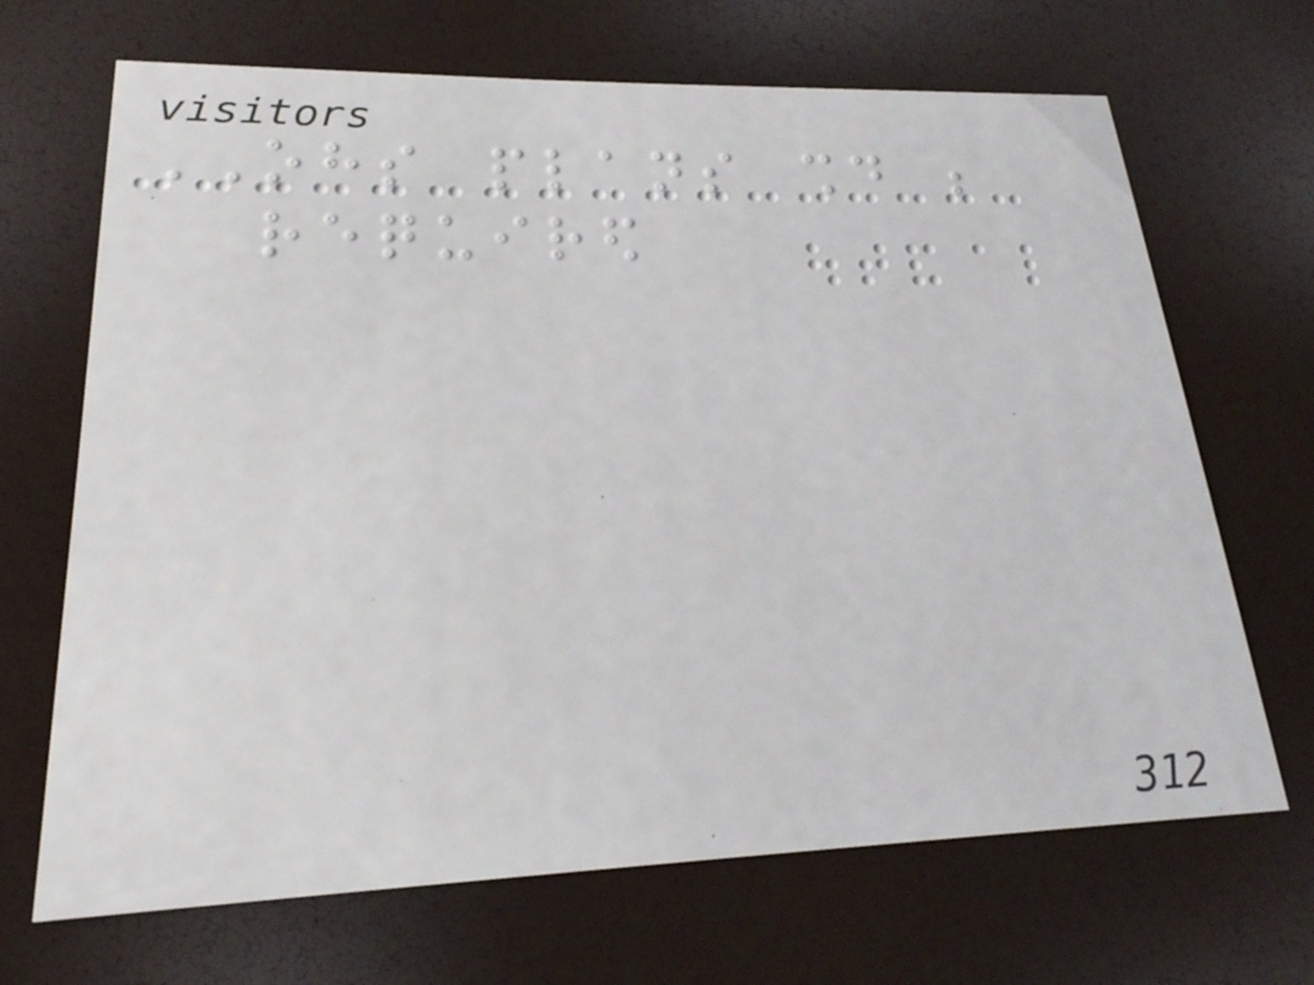OHS plans should be
required
